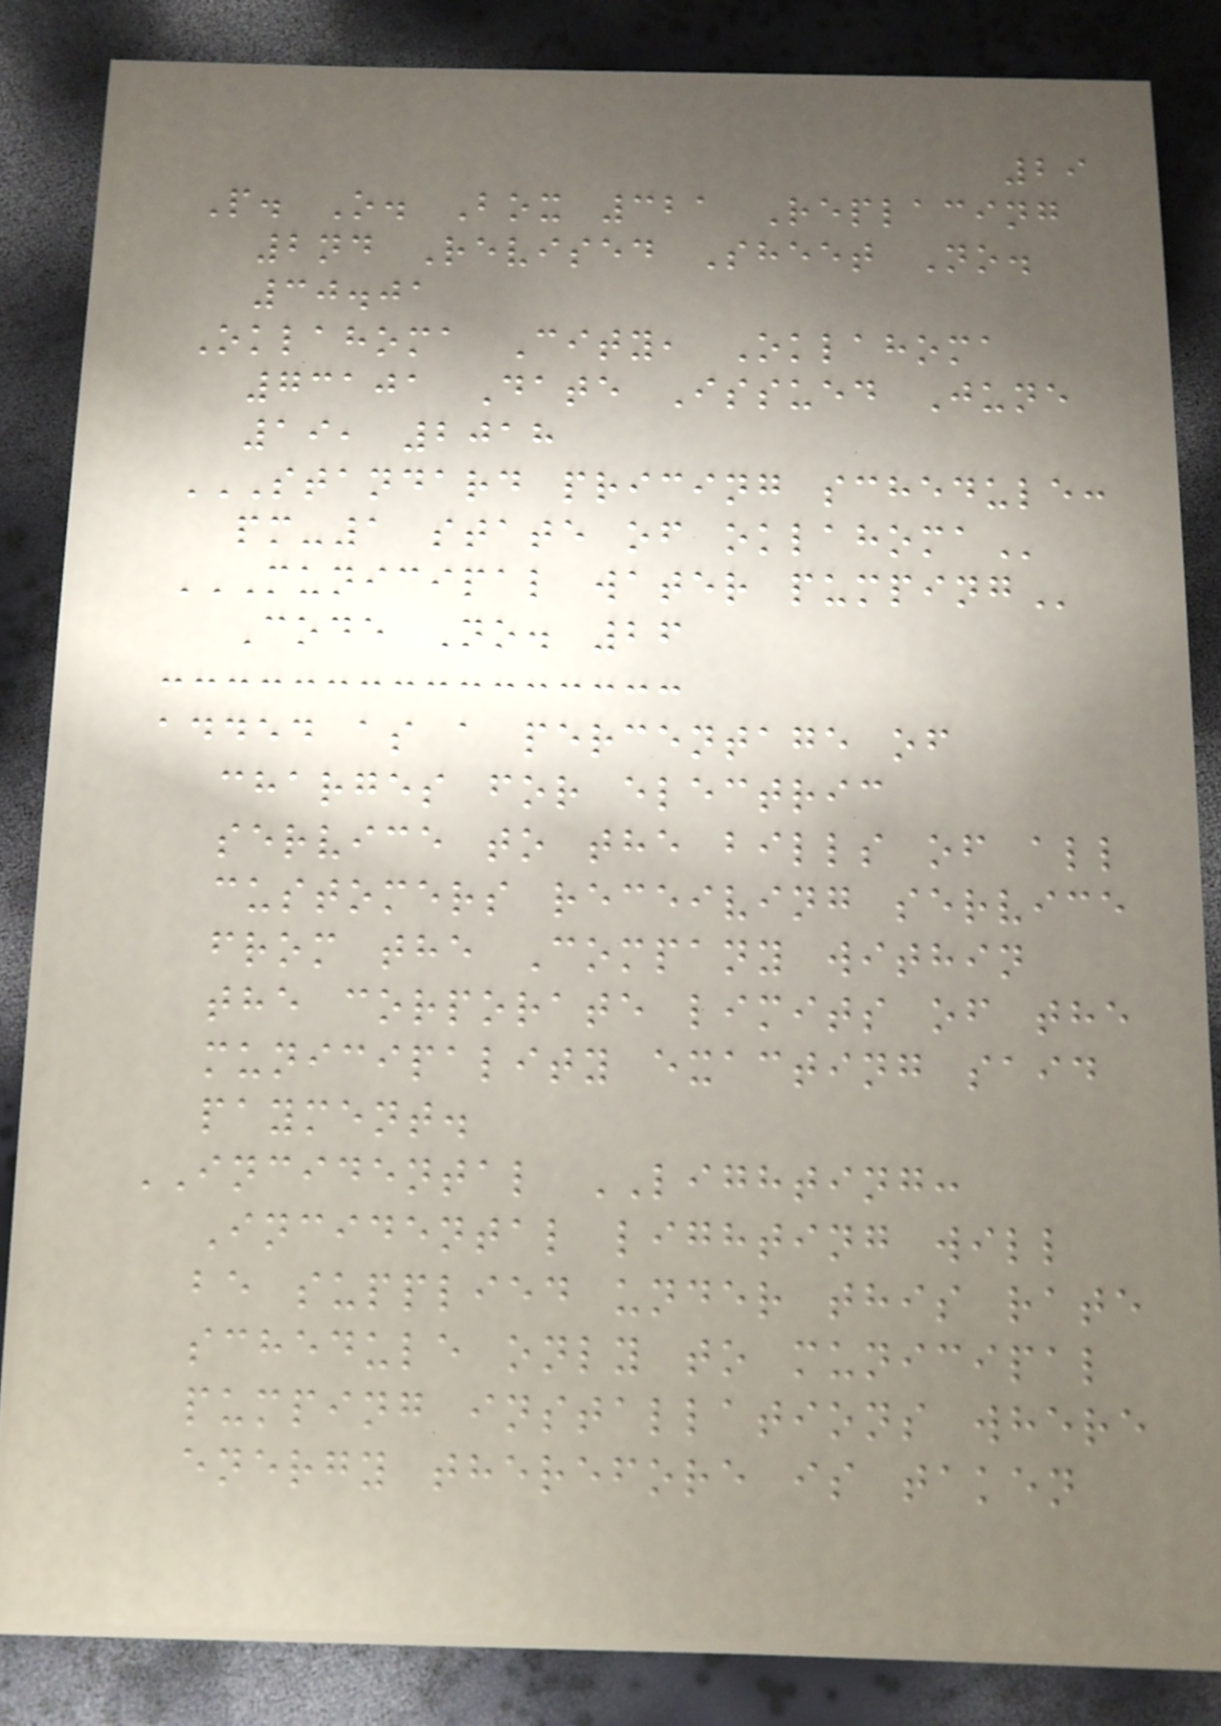29
P. O. Box 321 Replacing
2nd Revised Sheet No.
30.01
Oklahoma City, Oklahoma
73101 Date Issued June
19, 2018
STANDARD PRICING SCHEDULE:
PM-1 STATE OF OKLAHOMA
MUNICIPAL WATER PUMPING
Code No. 26
added as a percentage of
charges for electric
service to the bills of all
customers receiving service
from the Company within
the corporate limits of the
municipality exacting said
payment.
INCIDENTAL LIGHTING:
Incidental lighting will
be supplied under this rate
schedule only to municipal
pumping installations where
energy therefore is taken
